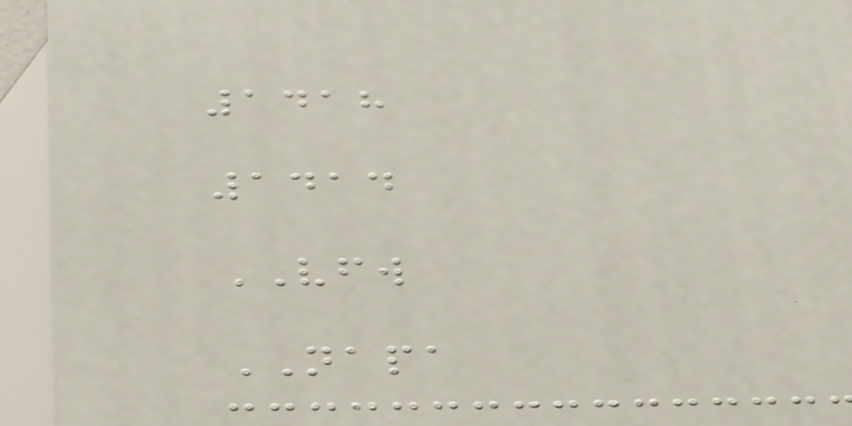1418
1414
VFW
NAPA
